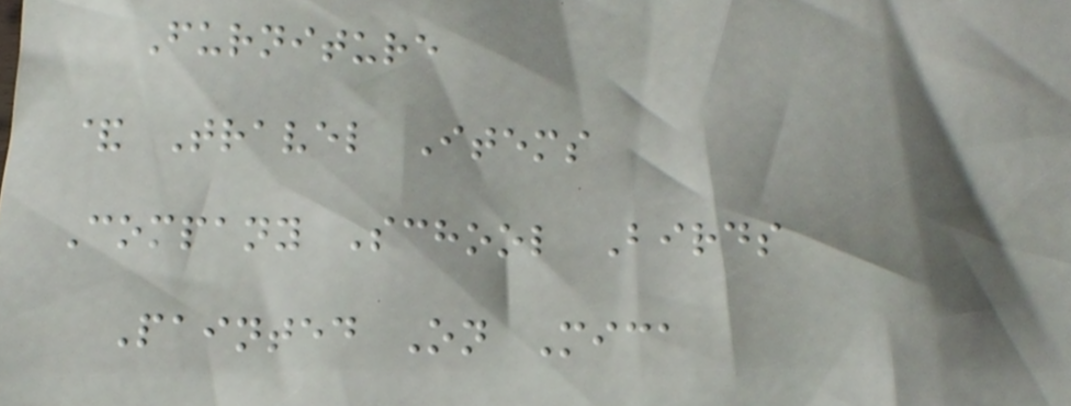Furniture
& Travel Items
Company School Birds
Painted On Mica
